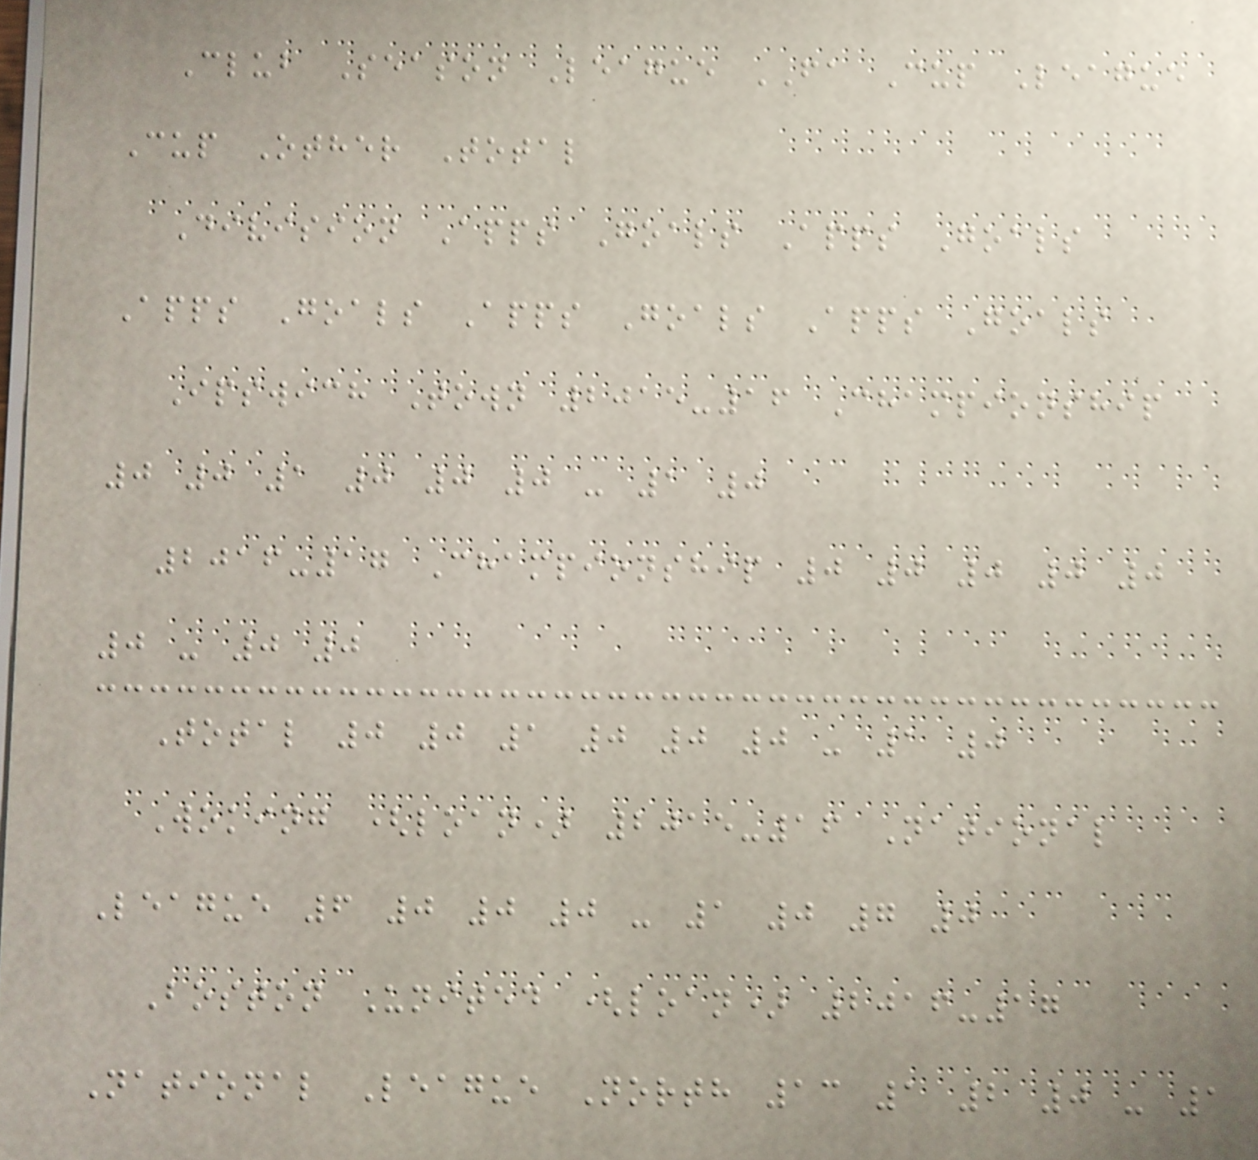Club Season League FA Cup League
Cup Other Total
Division Apps Goals Apps Goals
Apps Goals Apps Goals Apps Goals
Ipswich Town 2015-16 Championship
0 0 1 0 0 0 - 1 0
2016-17 Championship 0 0 0 0 0
0 - 0 0
Total 0 0 1 0 0 0 - 1 0
Woking (loan) 2015-16 National
League 6 0 0 0 - 1 0 7 0
Boston United (loan) 2016-17
National League North 13 1 2 0 - 1
